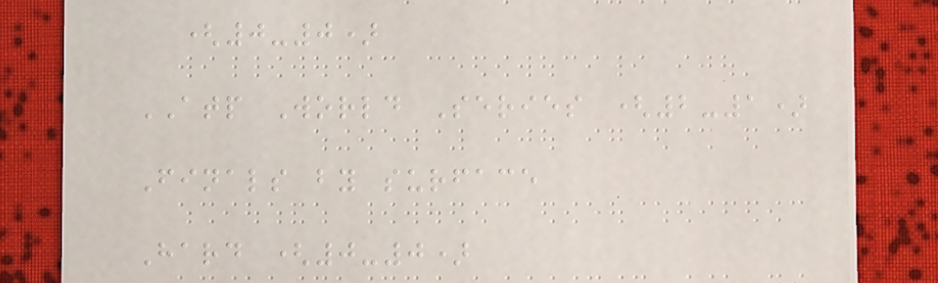(0-0)
ATP World Series (2-1)
Finals by surface
Hard (0-0)
